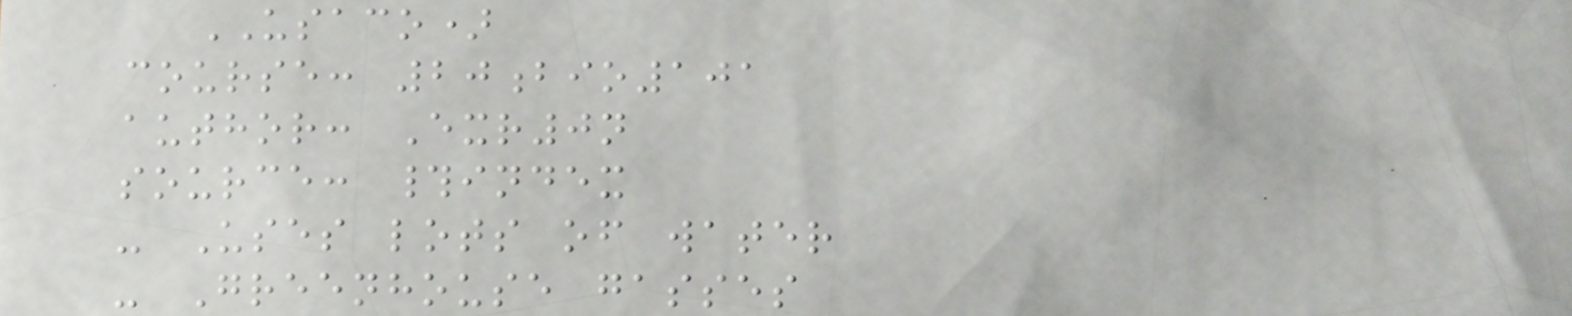USACO)
course: 20bio101
author: Exr0n
source: #index
- Uses lots of water
- Greenhouse gasses
